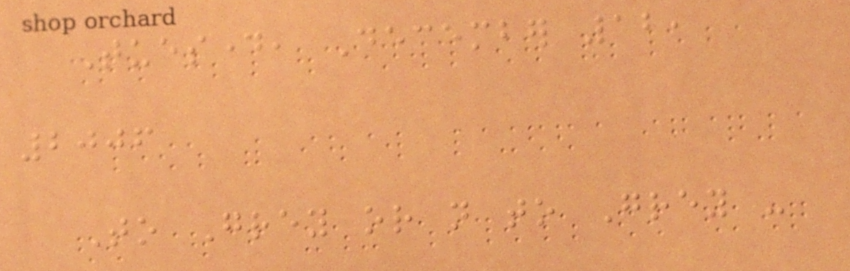Tuesday, December 12,
2006
To Grey or not to Grey -
